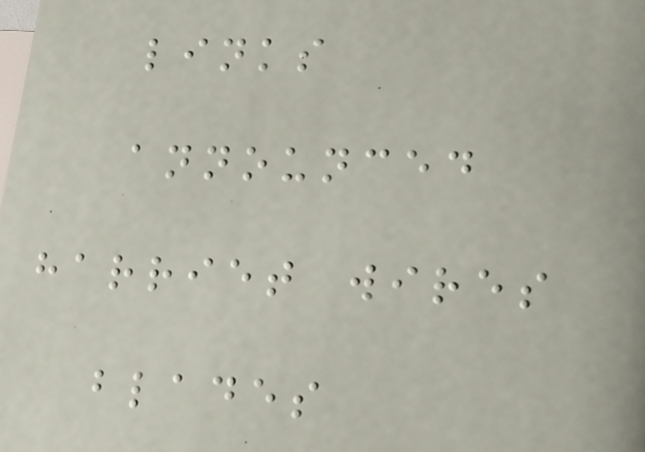links
announced
harriet wires
blades
